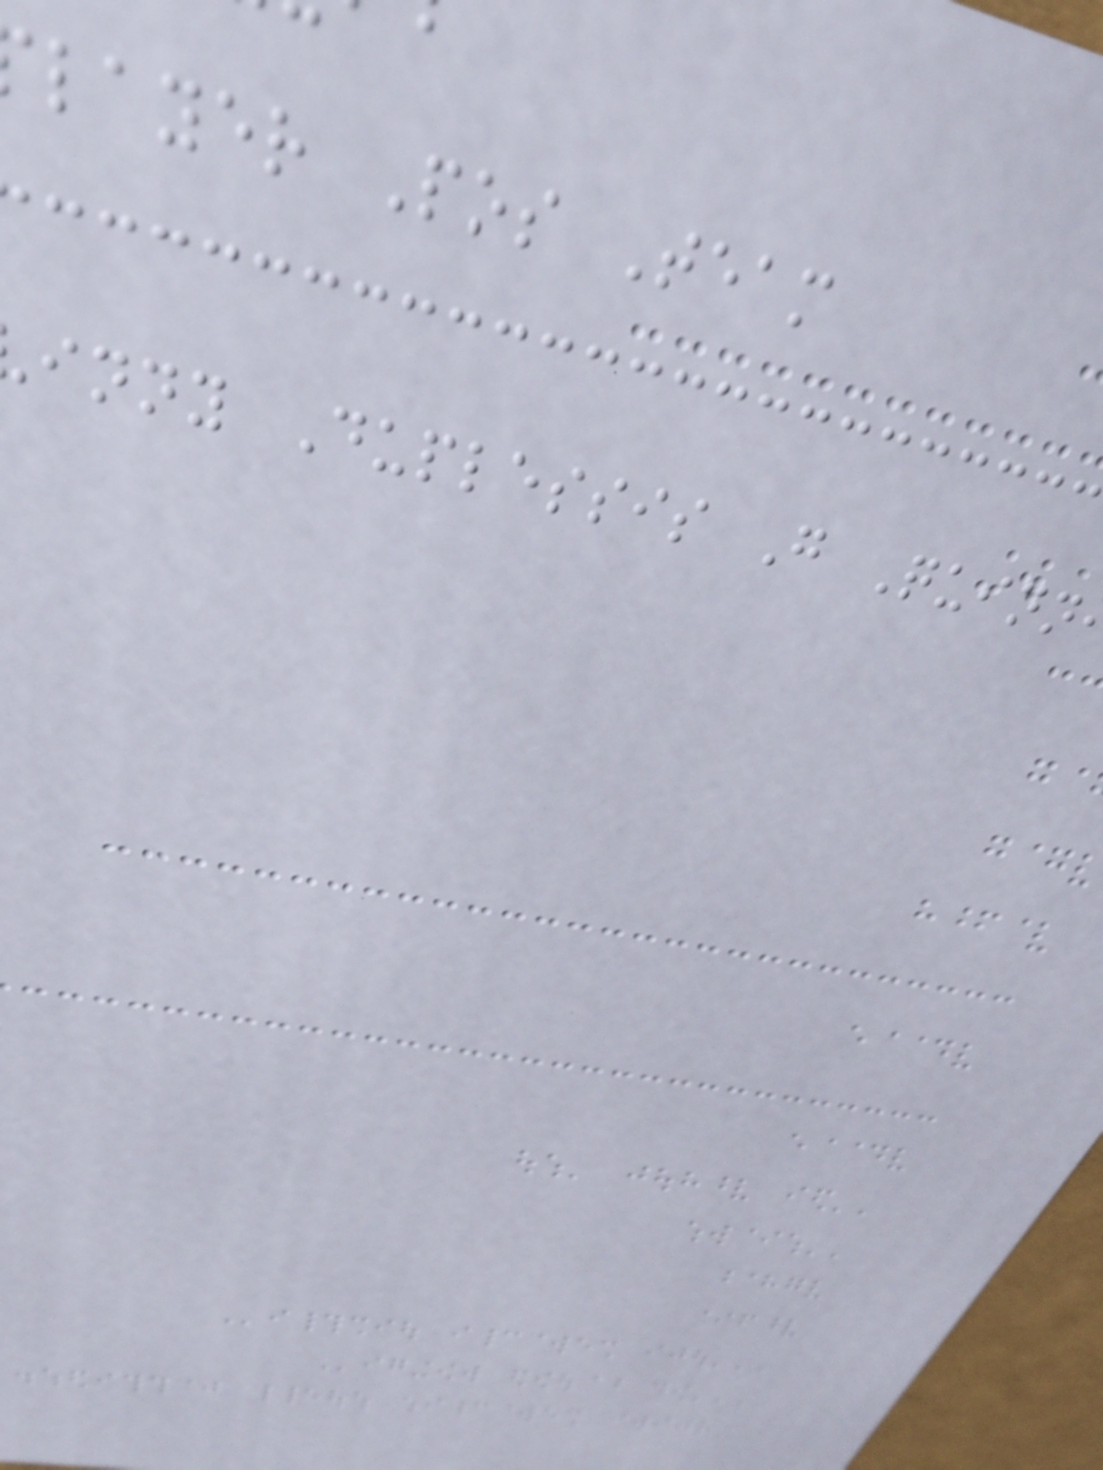layer Pos Team
inny Duplessis G Quinn
